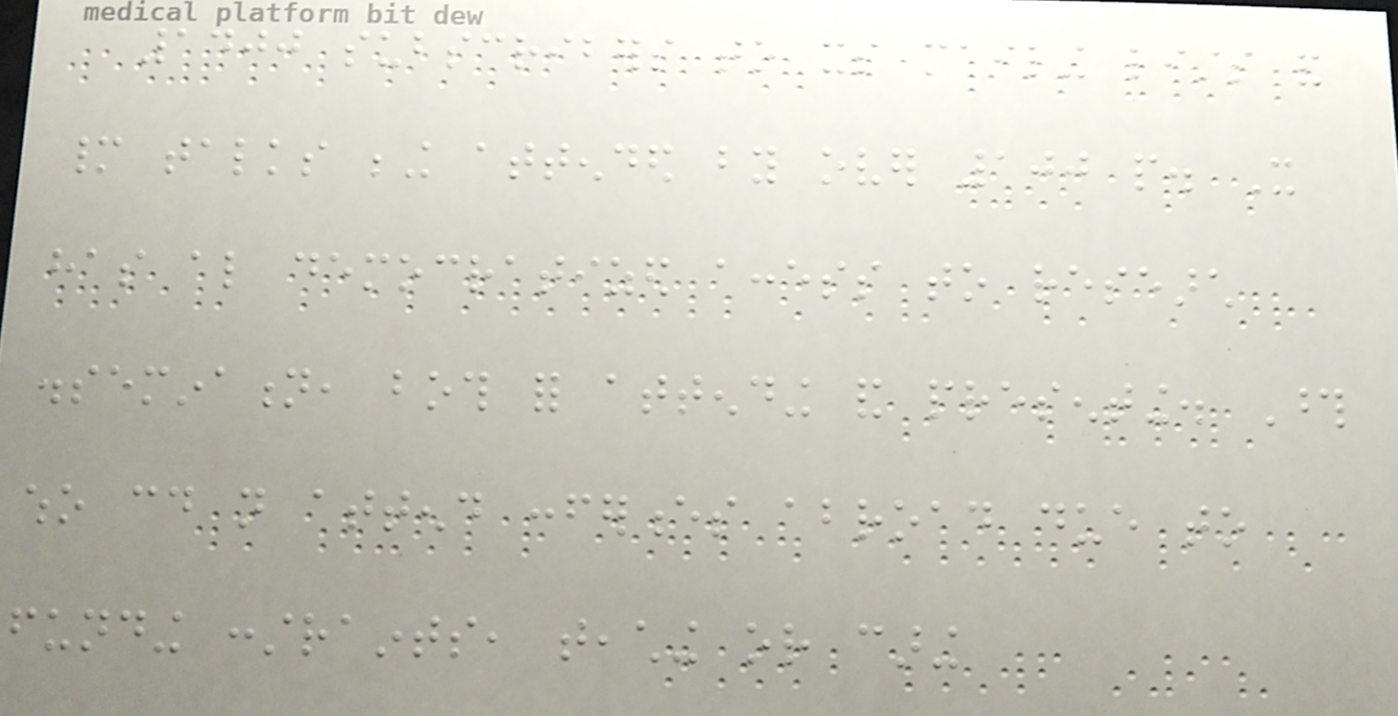1400 subscribers to its mailing lists and
many talks being attended by over 100 people. It
has also democratized access to research
dissemination, both for attending and presenting. Those
who could not attend conferences abroad due to
funding constraints, teaching or caring
